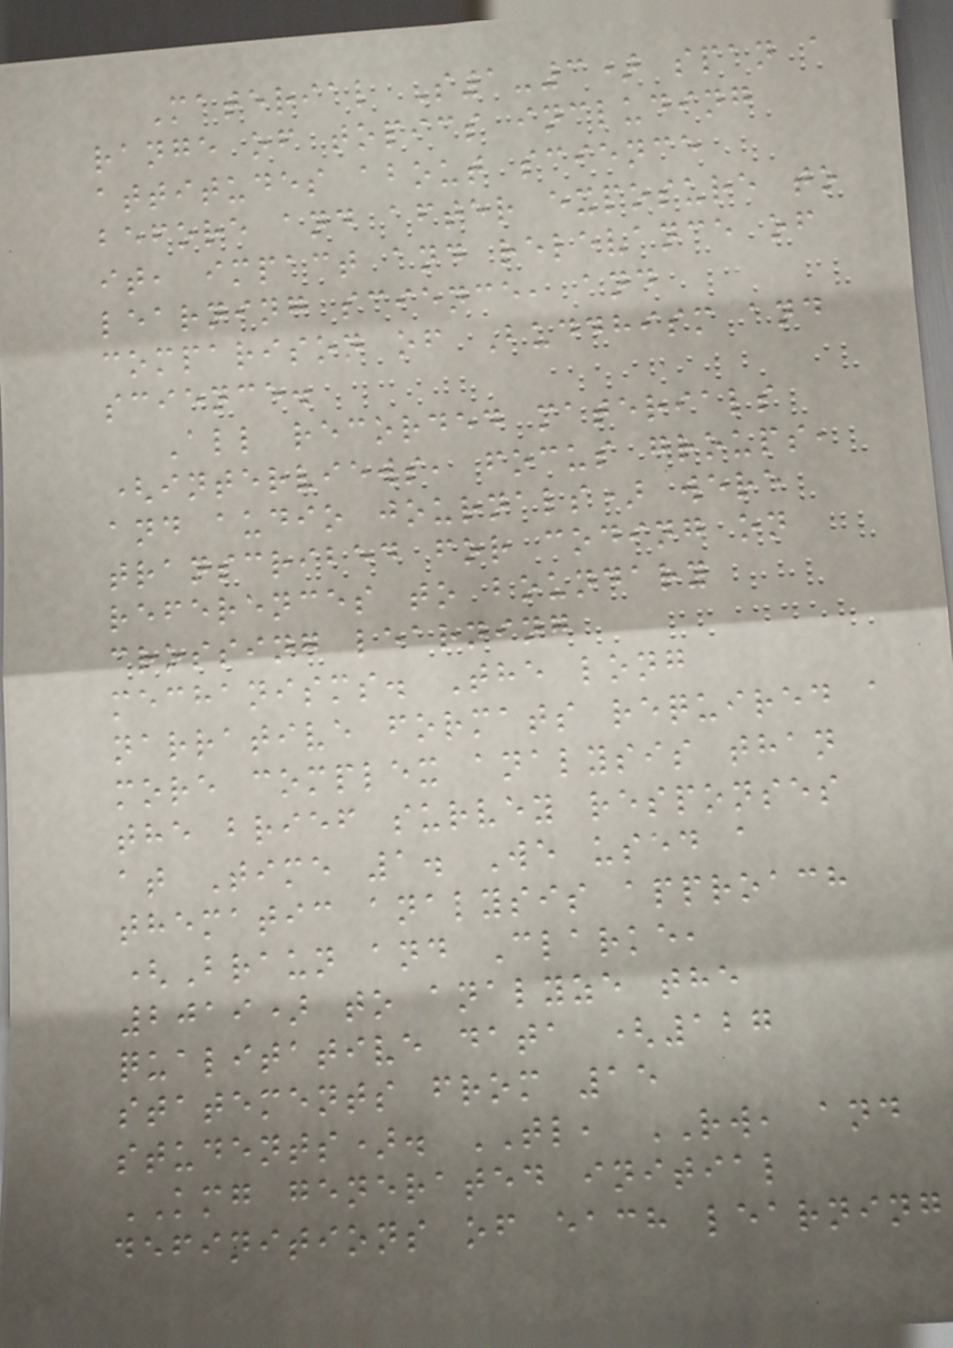Material S1-3) span a
range of topics including
attitudes about science
before and after exposure to
it, impact and relevance of
learning science, and
comparison of Buddhism and
science.
All recorded materials
(interviews, focus groups,
and audio journals) were
transcribed for coding on
references to boundary
crossing learning
mechanisms. The long
narrative formats required a
more complex analysis than
the brief survey responses
at Time 1. We used a
thematic analysis approach
(Braun and Clarke,
2019) to analyze the
qualitative data (127
statements from 15
students). TL, RW, and
KMG generated initial
definitions of each learning
